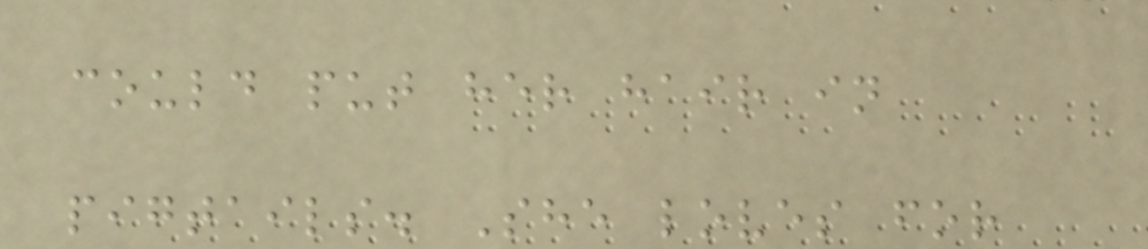could put her hair in
pigtails. She loves for
